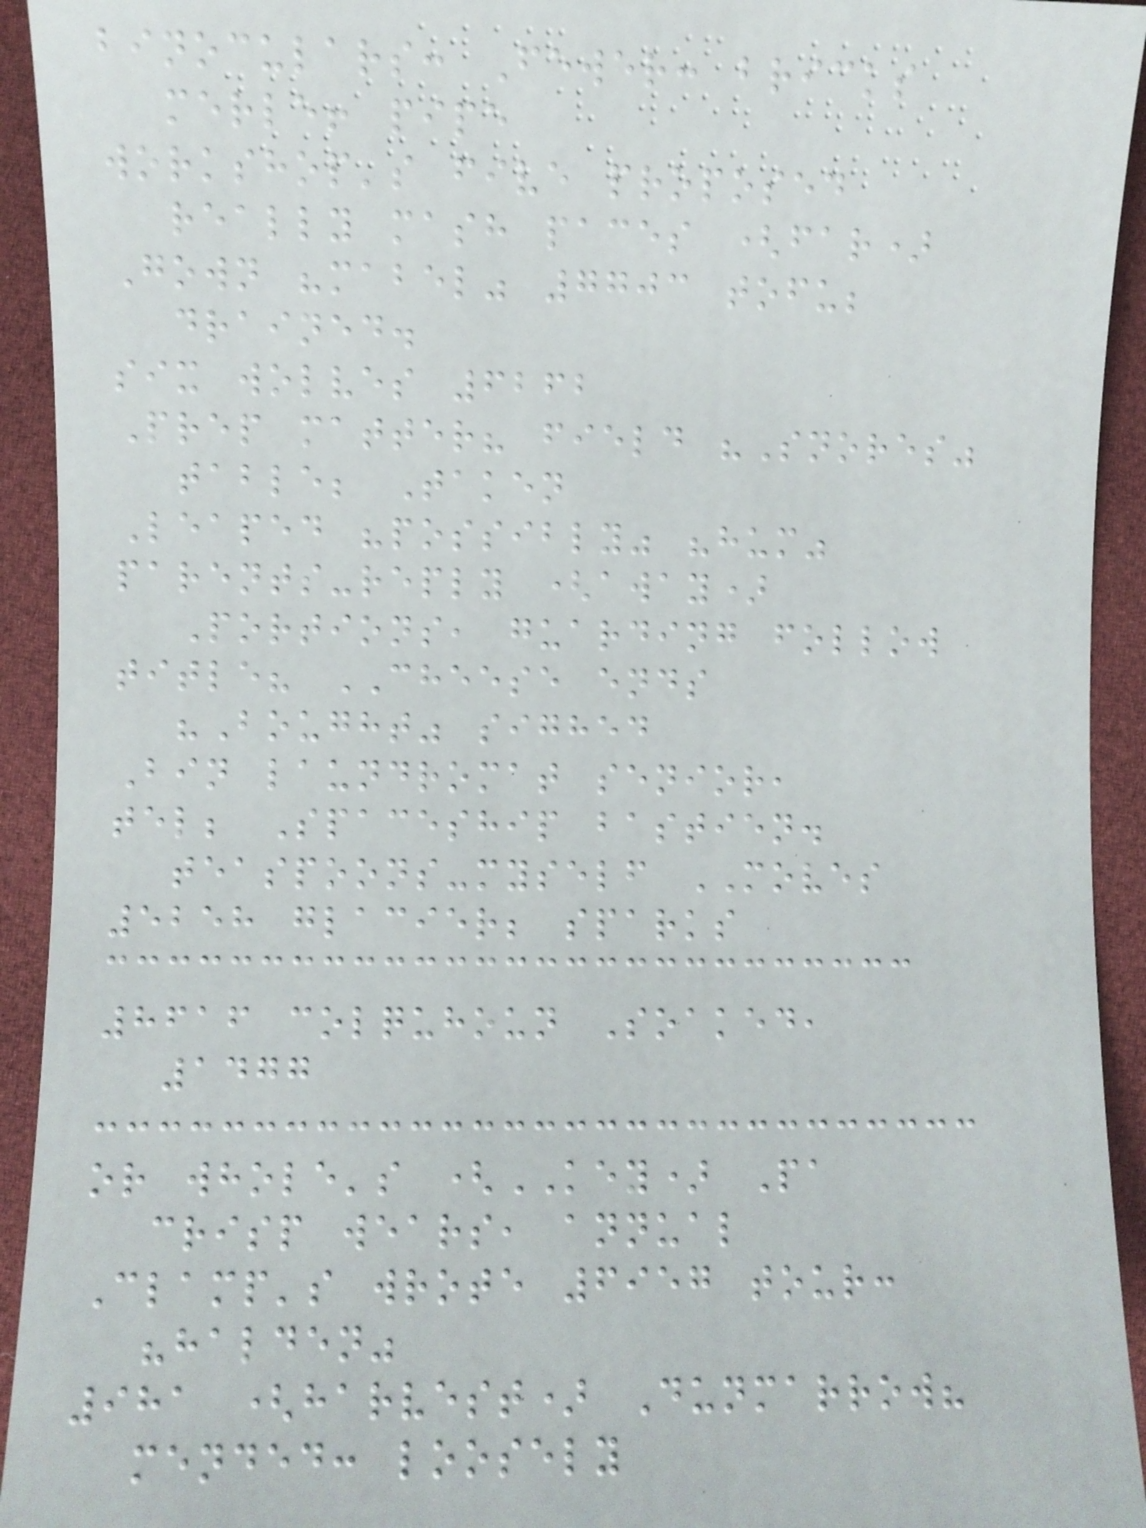binoculars: Fewer: bricks
merle! pipe
workshop's five proposed
really mash paces (far)
Gown "mabel" 7703 tofu;
drained.
six wolves 6262
Prep matter? field "Snores"
table; Taken
Leaped "possibly" "hum"
parents-reply (away)
Portions, guarding follow
title? CHEESE ends
"Bought" sighed
Bin laundromat senior,
tel; Spaceship bastien.
teaspoons-myself MOVES
5258 glacier; sparks
8616 colquhoun Soaked,
1477
or whole's (KEY) Pa
crisp wears, annual
Clamp's wrote 6957 tour:
"halden"
981 (harvest) Dunmarrow?
mended: loosely
